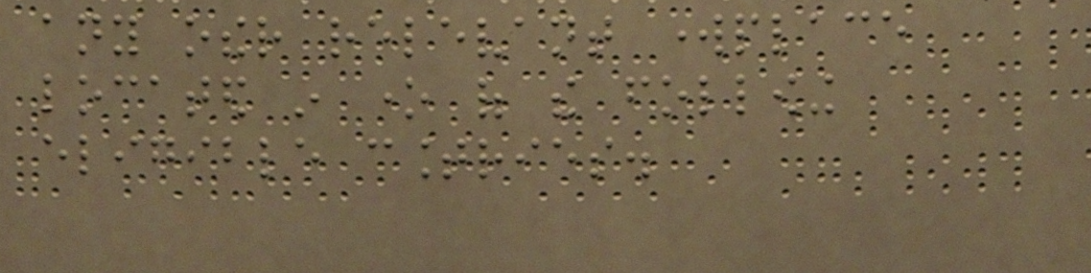any other relevant workplace
located in one of the following
eligible countries.
